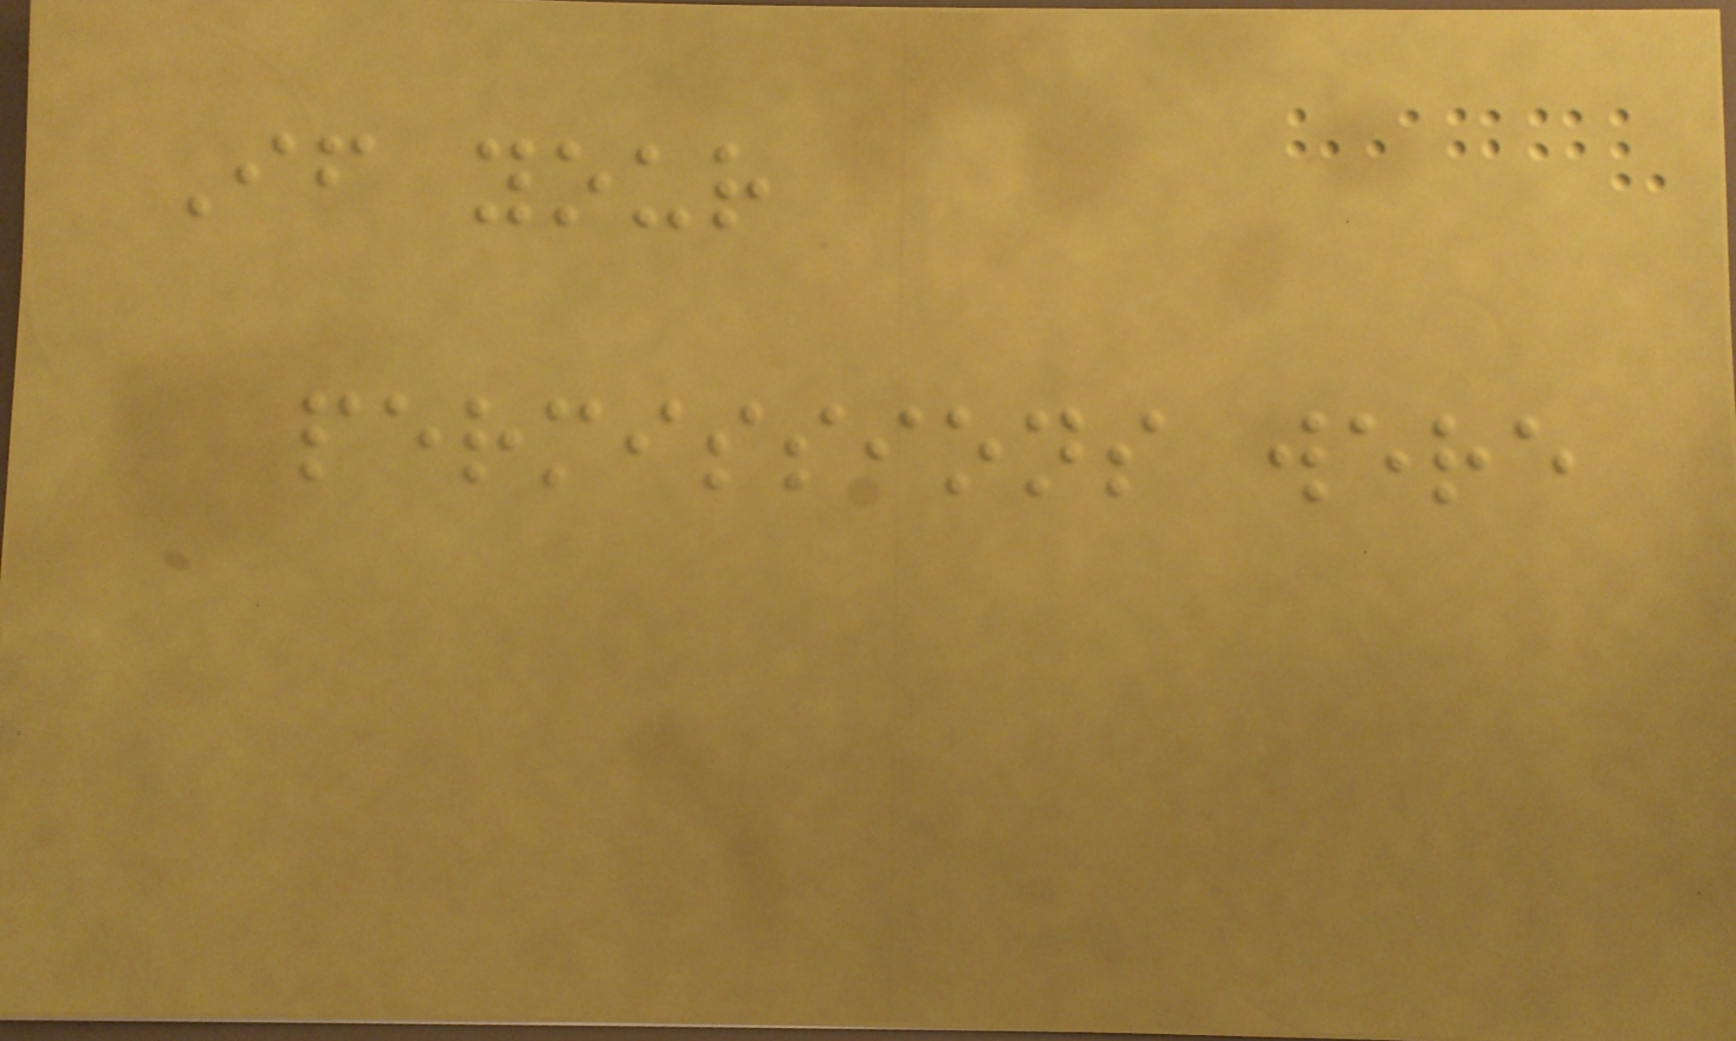If your
permissions were
